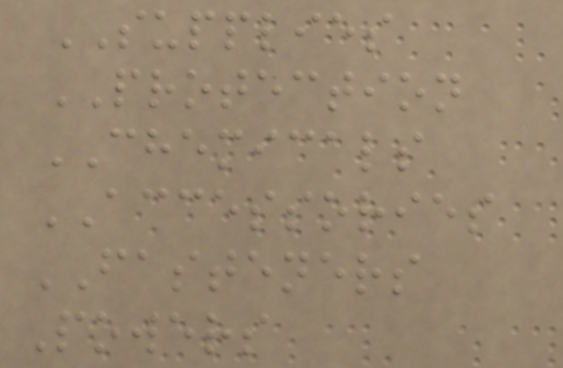SUPPLIES
PROTECTION
CHEMICALS
ACCESSORIES
FASTENERS
Powers
